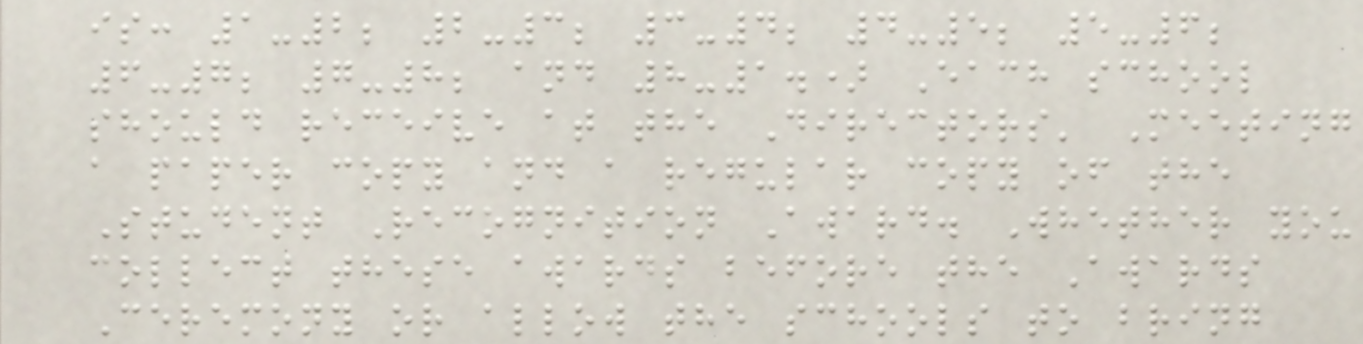is: 1-2; 2-3; 3-4; 4-5; 5-6;
6-7; 7-8; and 8-1.) Each school
should receive at the Directors' Meeting
a paper copy and a regular copy of the
Student Recognition Award. Whether you
collect these awards before the Awards
Ceremony or allow the schools to bring
